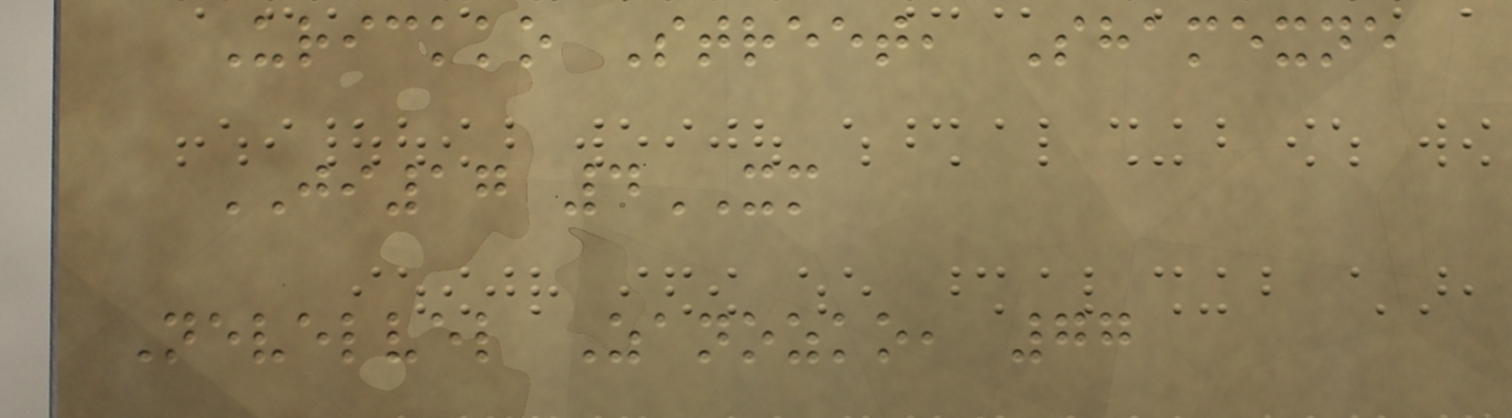Urickko Street, Shamexne
JI17 4XM
Nevelvel Zanozko, 77
